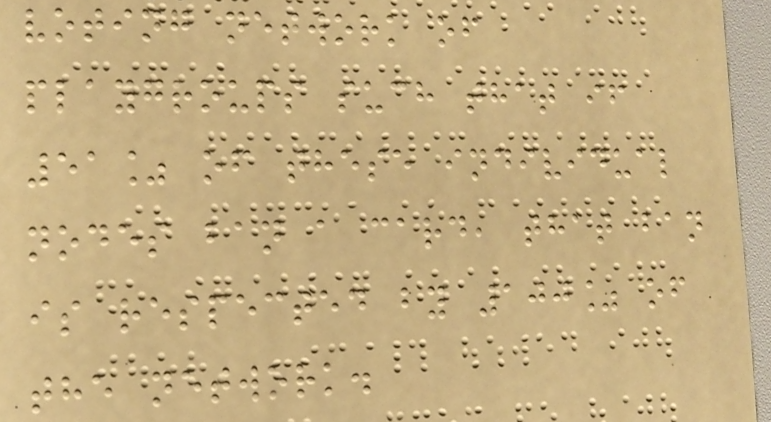voting network of
playgroups such that if
51% of these individual
nodes ban a card, that ban
is respected by 100% of
the network.
